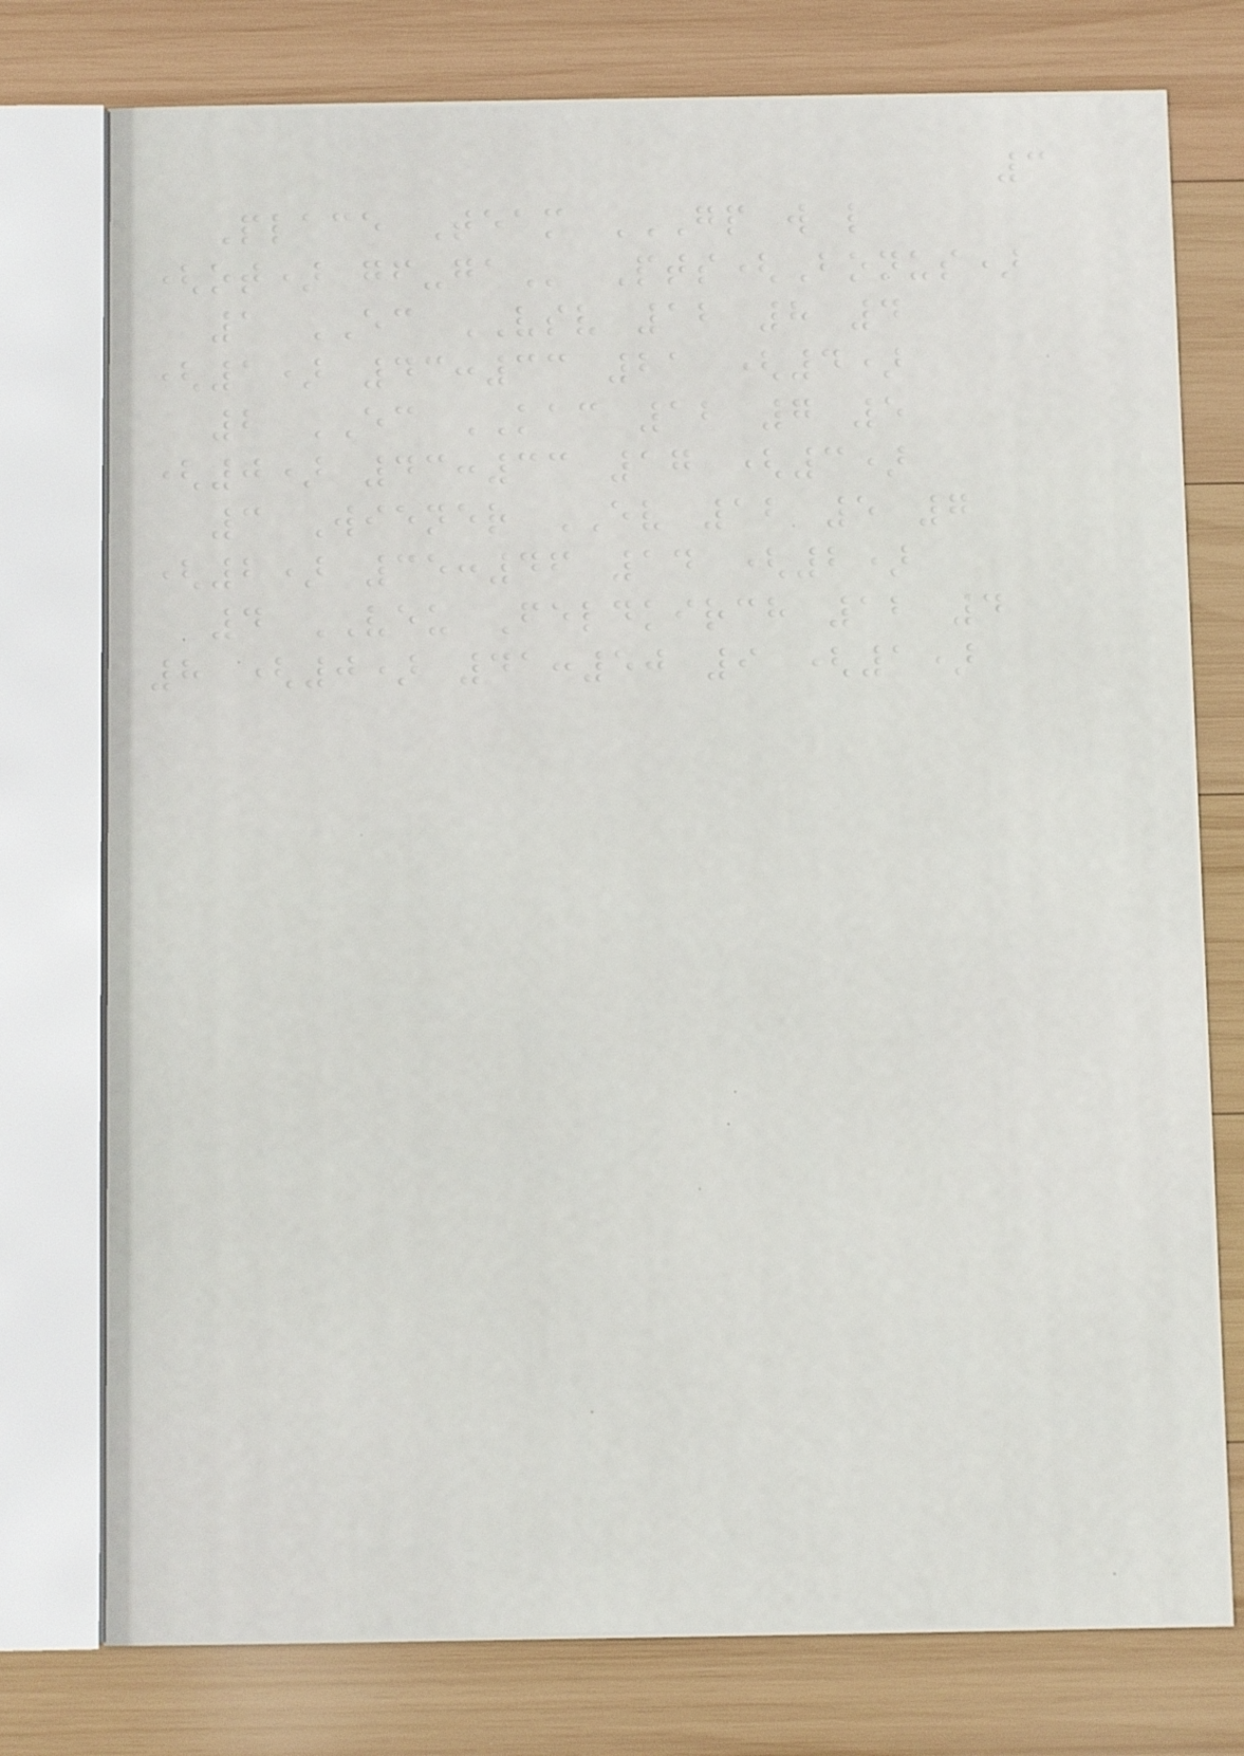3
Place Team GP W L
(OT) GF-GA Pts(Bonus)
1 EC VSV 12 8 4
(1) 43:33 21 (4)
2 EC KAC 12 7 5
(0) 43:33 17 (3)
3 Wiener EV 12 5 7
(2) 35:46 14 (2)
4 VEU Feldkirch 12 4
8 (0) 41:50 9 (1)
